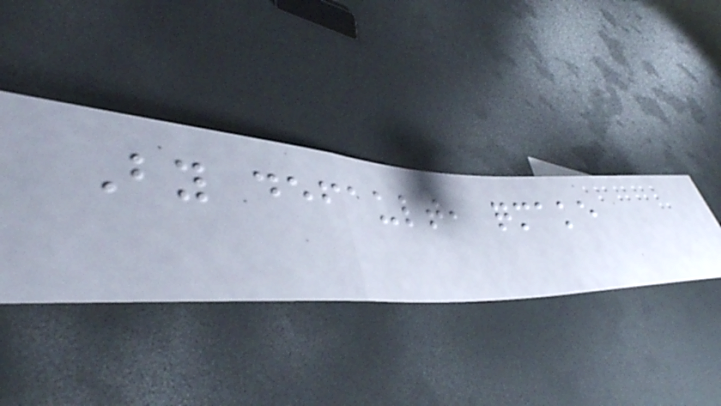By default, qmake
